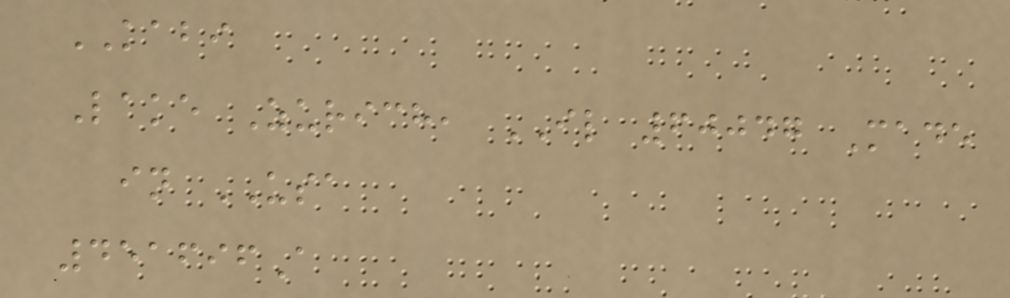KABI
Lake Zurich, IL 60047 Made
in USA
451696A
